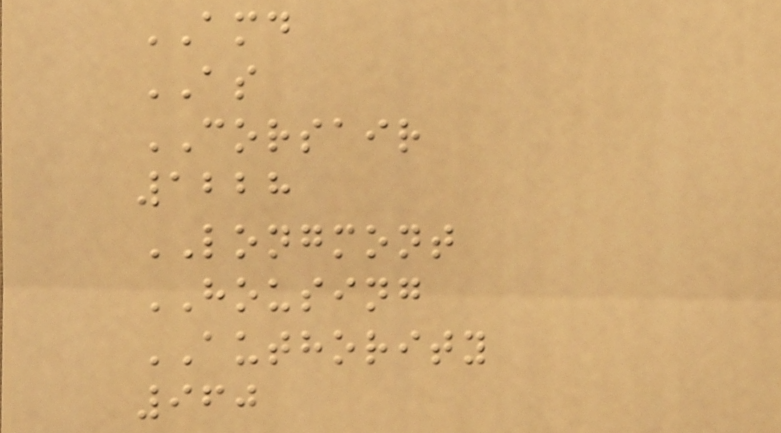AMD
AS
CORSAIR
1228
LONGMONT
HOUSING
AUTHORITY
960
